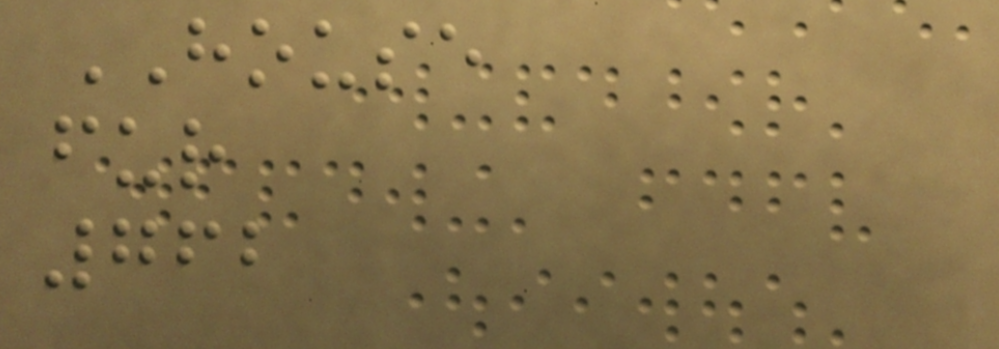HOUSE
fur
762
